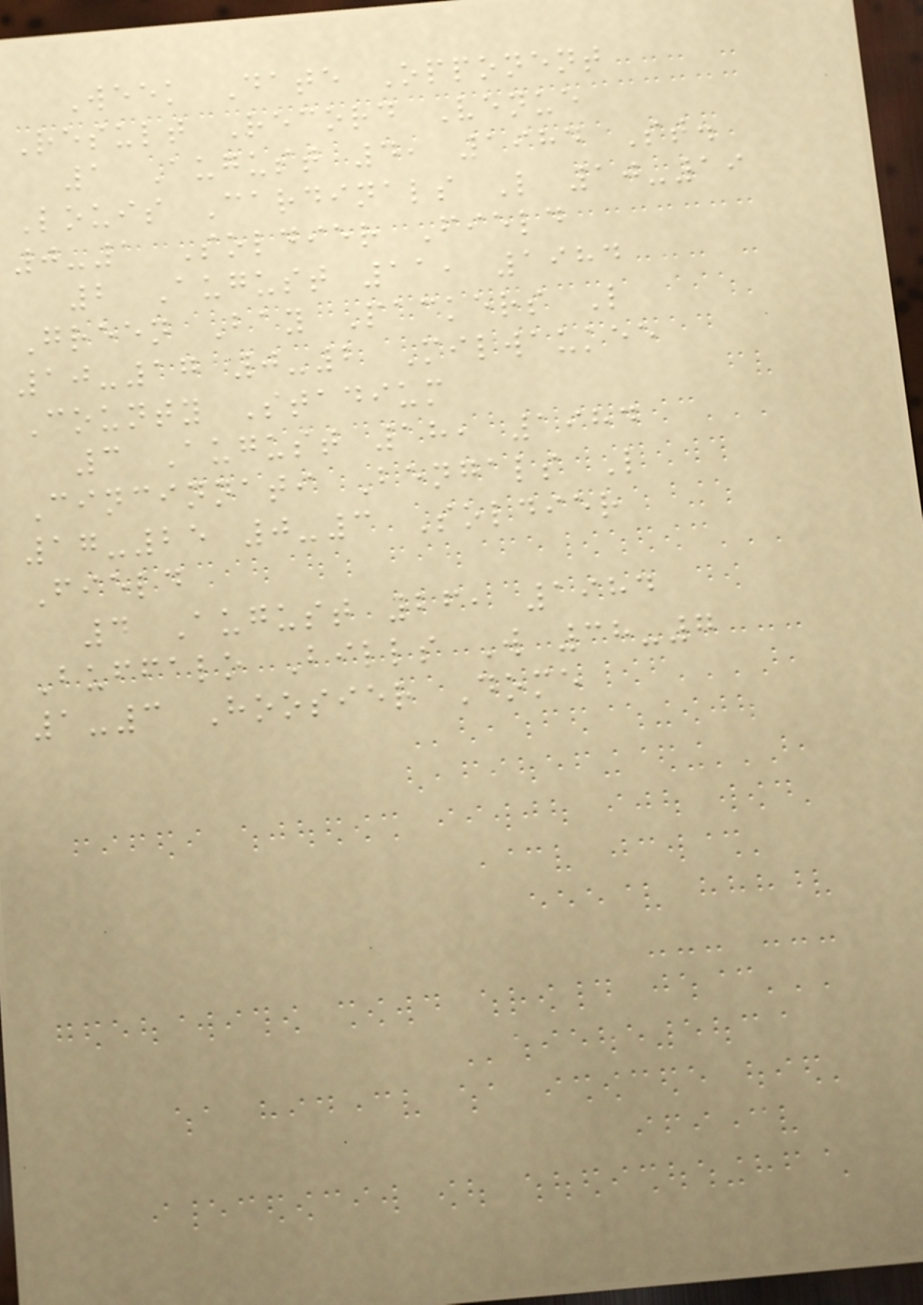Week Date Opponent
Result Record Venue
1 August 4, 1984 St.
Louis Cardinals L 10-19
0-1 Soldier Field
2 August 11, 1984
Green Bay Packers L
10-17 0-2 Milwaukee
County Stadium
3 August 18, 1984
Cincinnati Bengals L
17-25 0-3 Soldier
Field
4 August 26, 1984
Buffalo Bills W 38-7
1-3 Hoosier Dome
